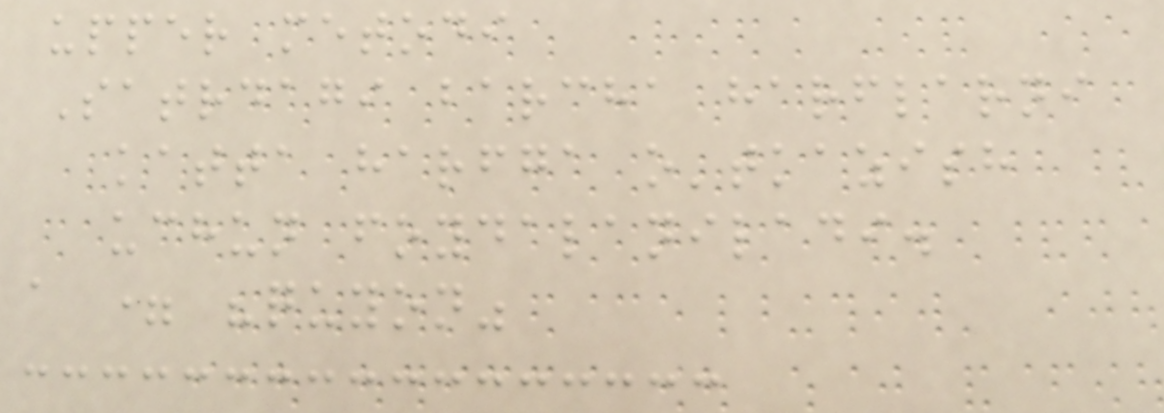upper metodi
Satrdagi barcha harflarni
katta harfga o'tkazish
uchun foydalaniladi.
a = "quyon"
